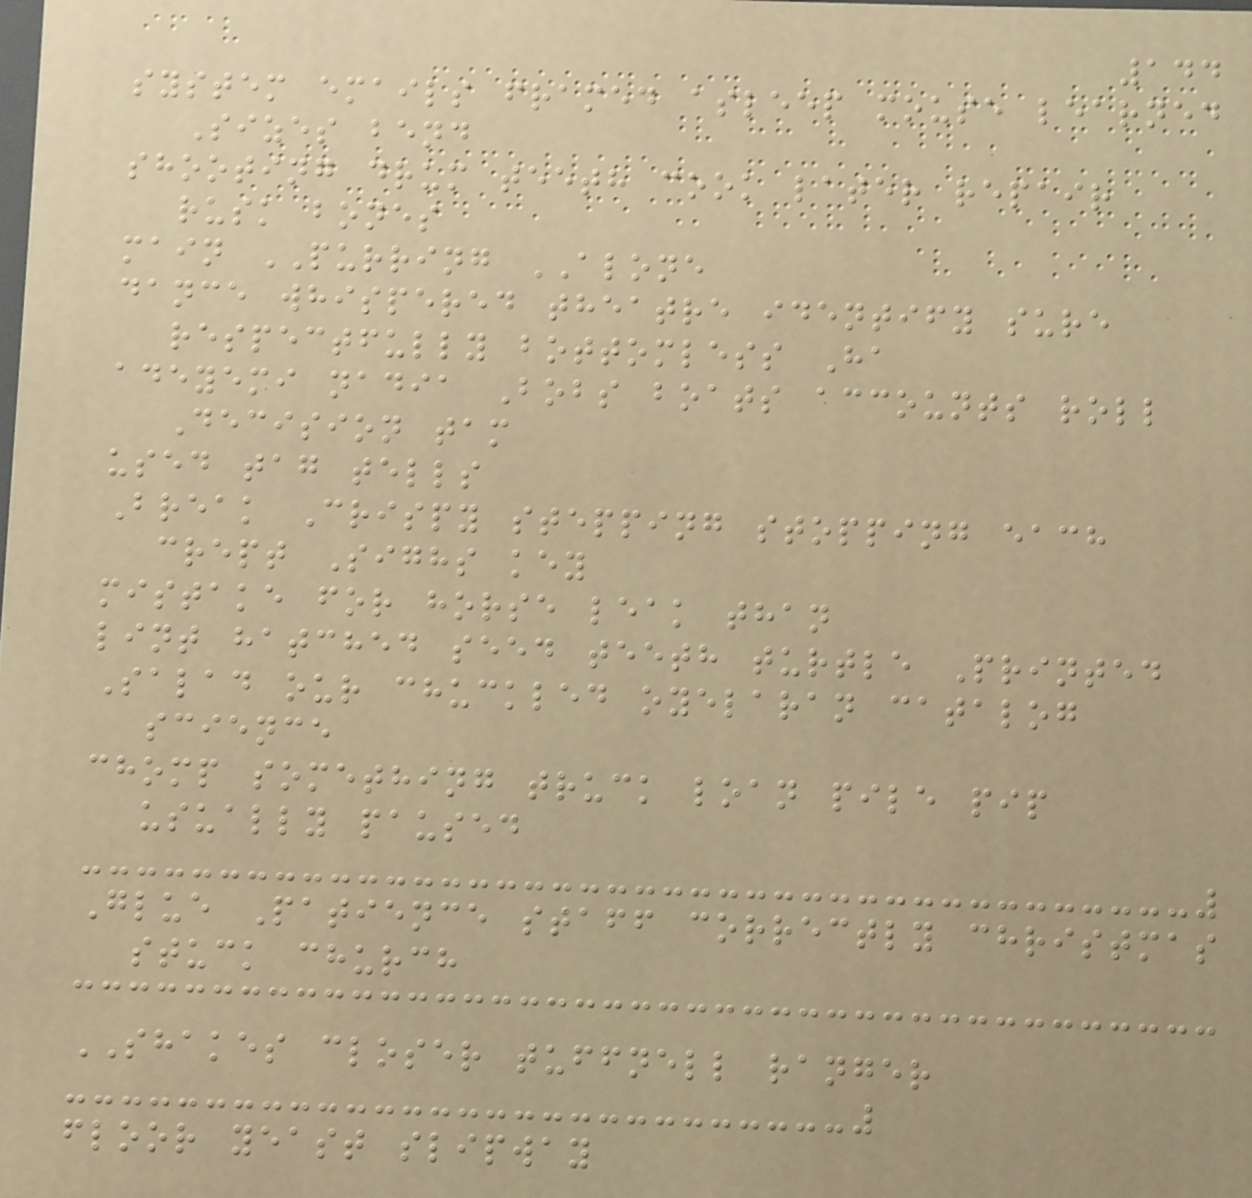144
system emails framed asleep mouse learned
Sizes bend
shooting drum teeth cook later repair
rusk bones
main PURRING ALONE
dance whispered theatre identify sure
respectfully bottomless Ha
adeyemi nadia Bobs boats accounts roll
Decision tam
used tag tells
Break Crispy stepping stopping each
crept Sighs key
mistake for horse leak than
lint hatched seed teeth turtle Printed
Salad our chuckled oyelaran catalog
science
chomp something truck loan pile pip
usually paused
Glue Patience staff correctly christmas
stuck church
SHAKES closer tuffnell ranger
floor yeast slipway
